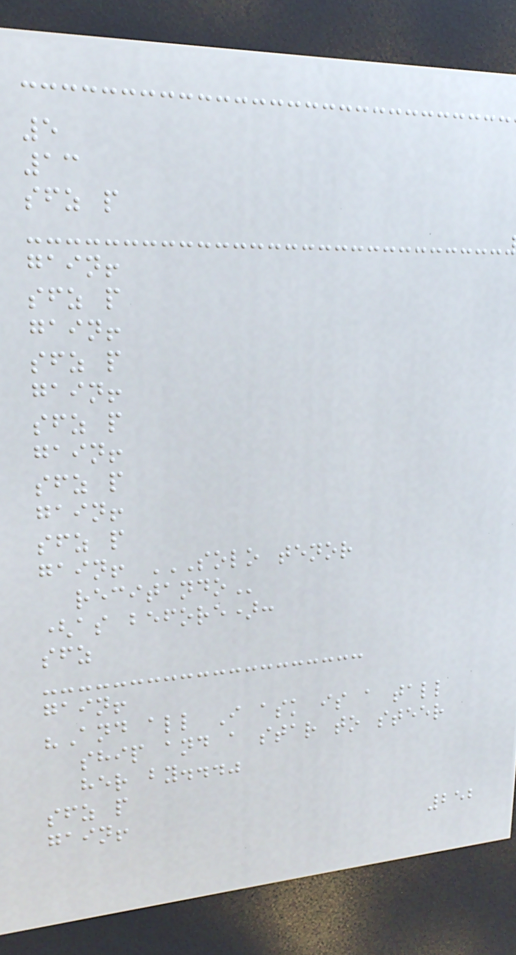5
13
sfz p
gain!
sfz p
gain!
sfz p
gain!
sfz p
gain!
sfz p
gain!
sfz p
gain! SOLO TENOR
RECITANDO
(as before):
sfz
gain!
"And all I ask is a tall
ship and a star to steer
her by..."
sfz p
gain!
252
